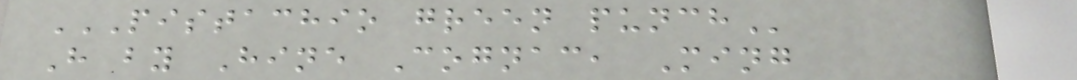PISTACHIO GREEN PUNCH
H by Hine Cognac, Ming
